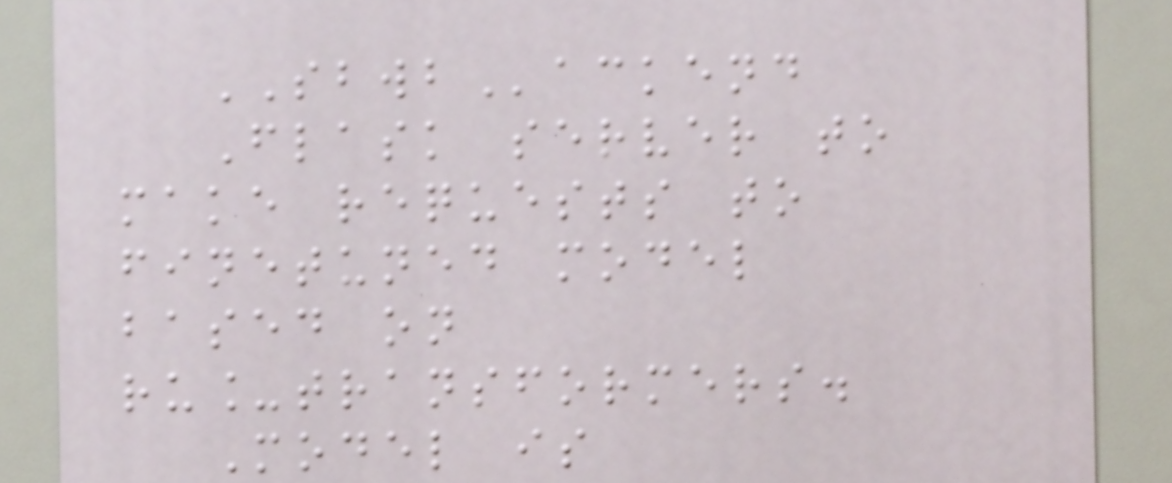SBWBackend
Flask server to
make requests to
finetuned model
based on
ru_transformers.
Model is
